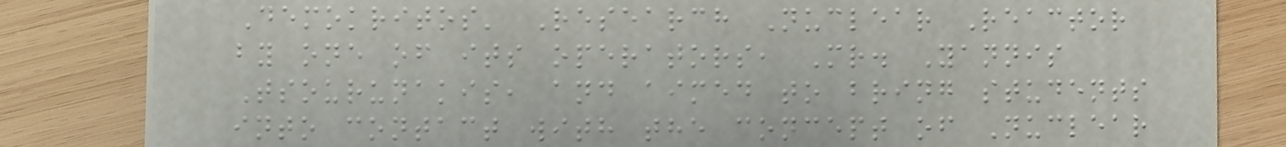Demokritos' Research Nuclear Reactor
by one of its operators, Mr. Yannis
Tsourunakis, and aimed to bring students
into contact with the concept of Nuclear
